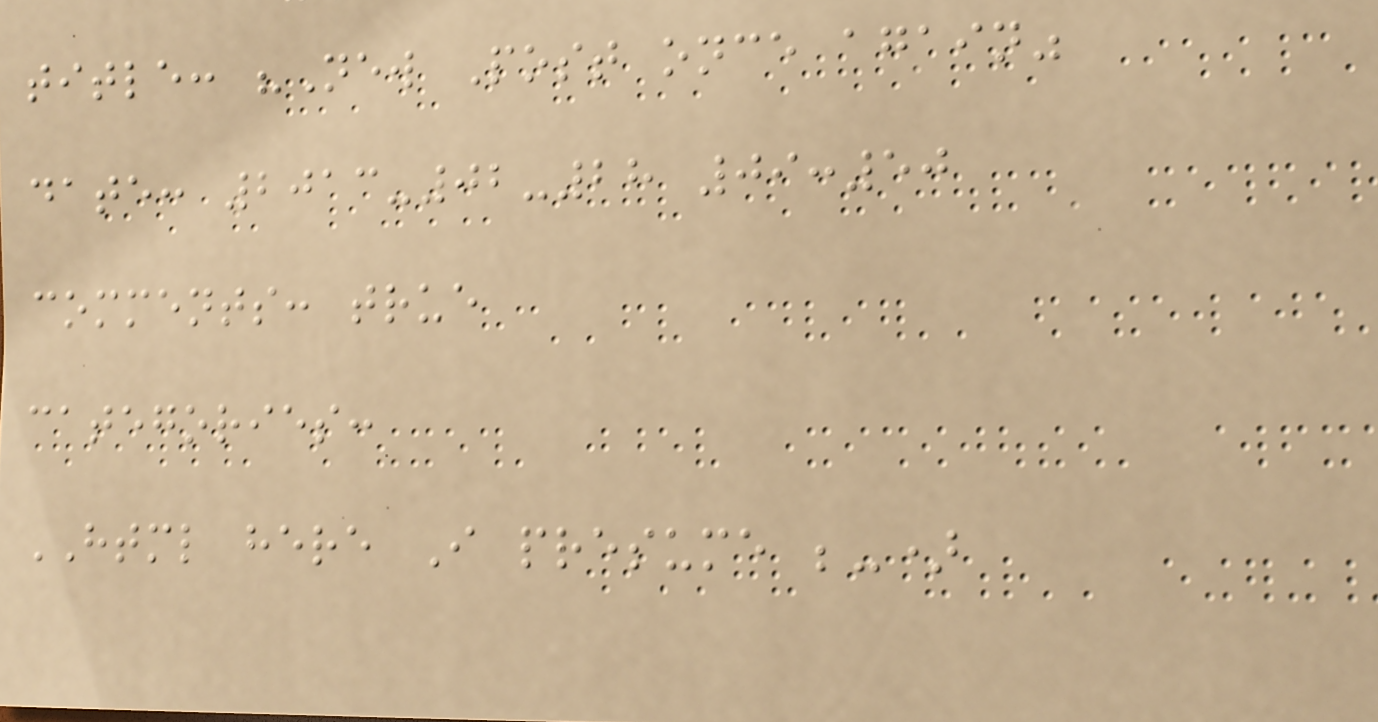title: "New Post once again"
date: 2013-02-28 09:50
comments: true
categories:
HTML here I presume ;-)
